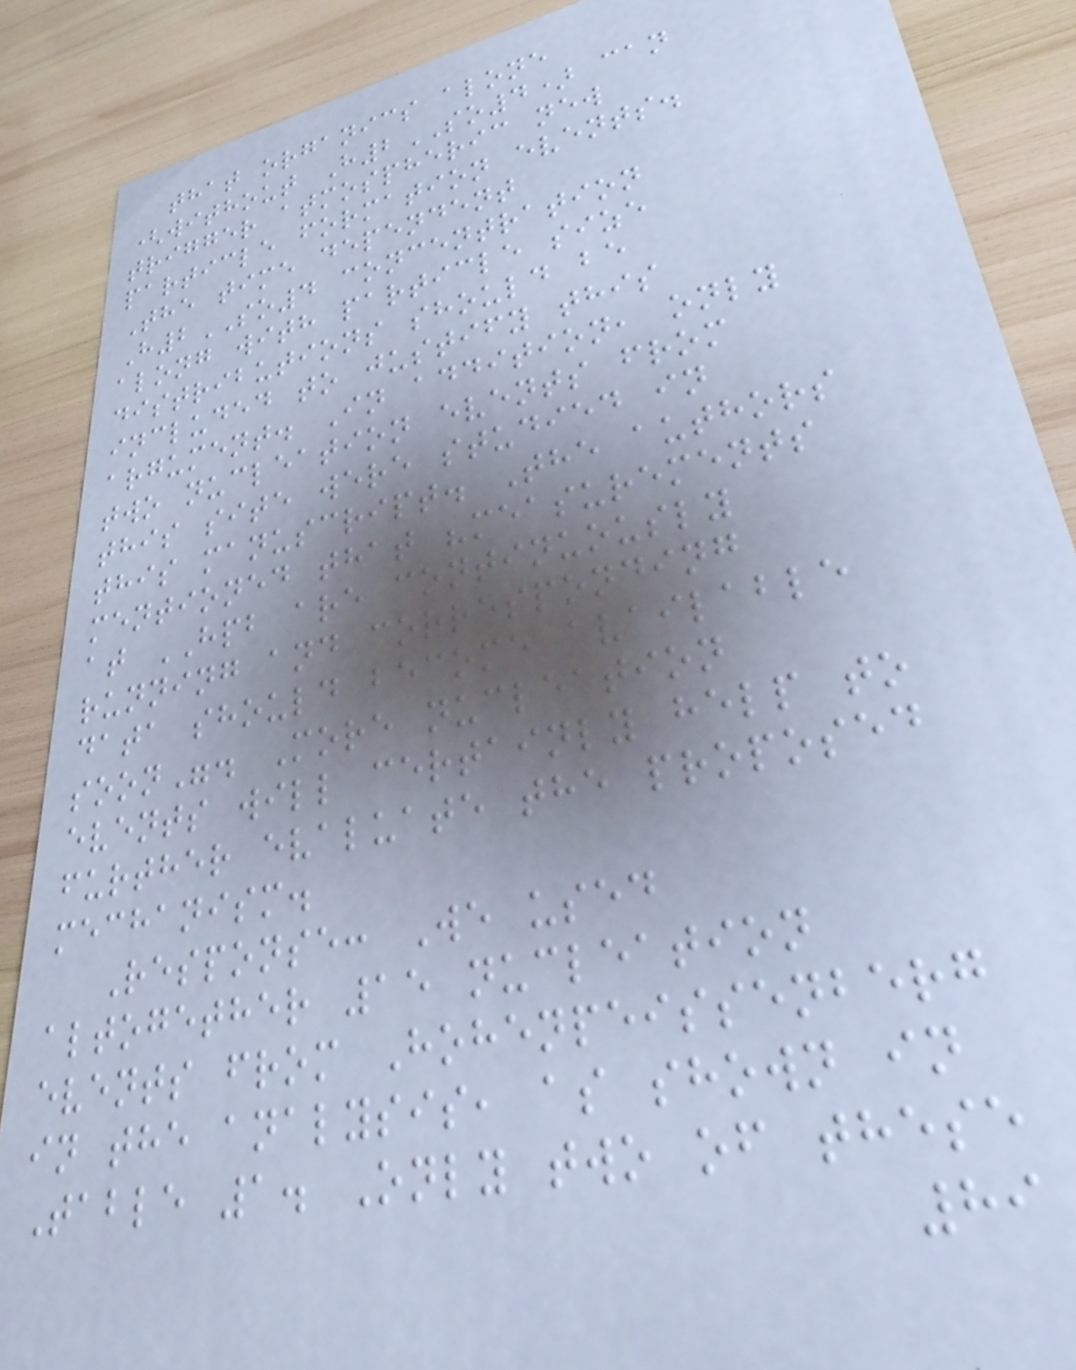that organics alone
(without H2SO4) can
trigger atmospheric new
particle formation events.
The time dependent
H2SO4 concentration
along with particle size
distributions should be
included to justify this
argument. In addition, only
two nucleation events from
this site were studied in
this manuscript. The authors
mentioned that "measurements
at HPB are continuously
running and corresponding
data should become available
soon". More nucleation
events will certainly help to
further evaluate the proposed
mechanism.
Response: We used
altogether 15 nucleation
events from Hohenpeissenberg
in the analysis, as shown in
Table 1. Only two of these
89
